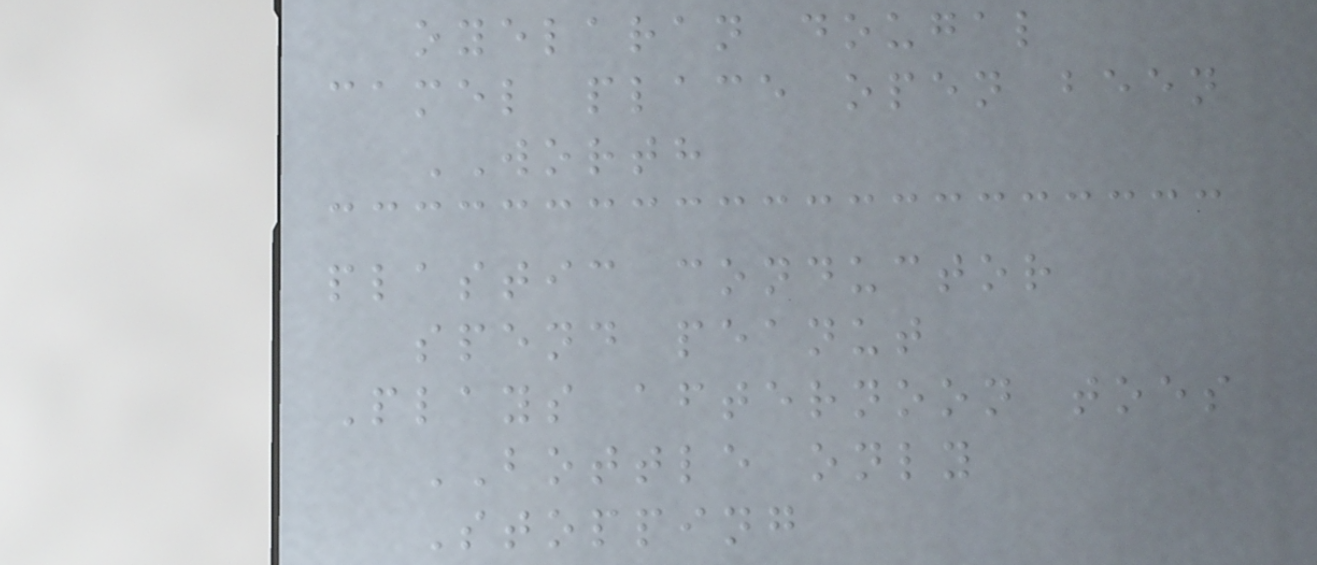oyelaran dougal
camel place open been
WORTH
plastic conductor
spend peanut
Plays afternoon toes
BOTTLE only
Stopping
